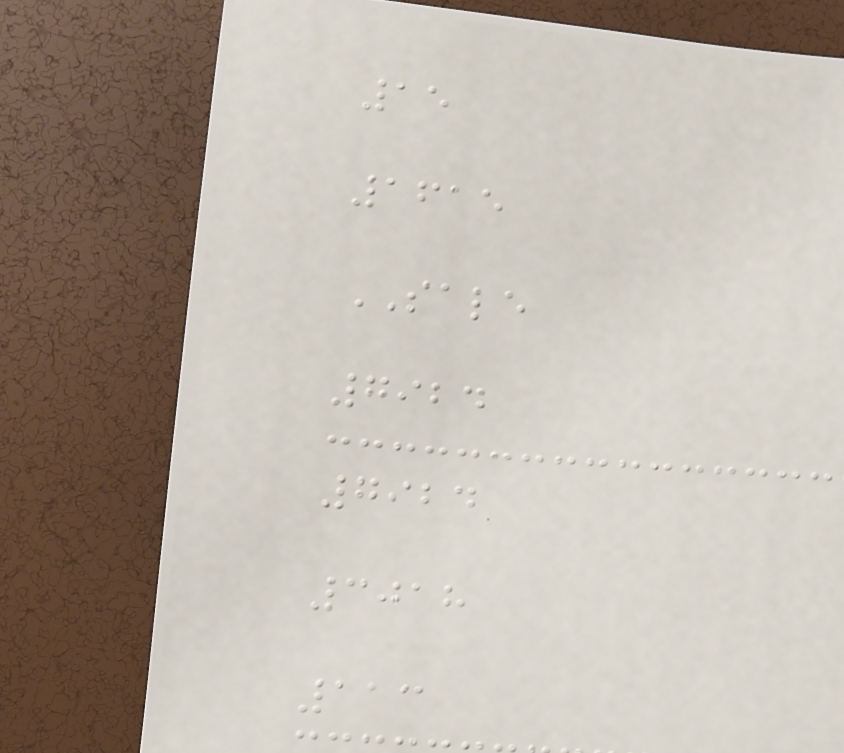15
1615
SALE
7924
7924
3018
113
